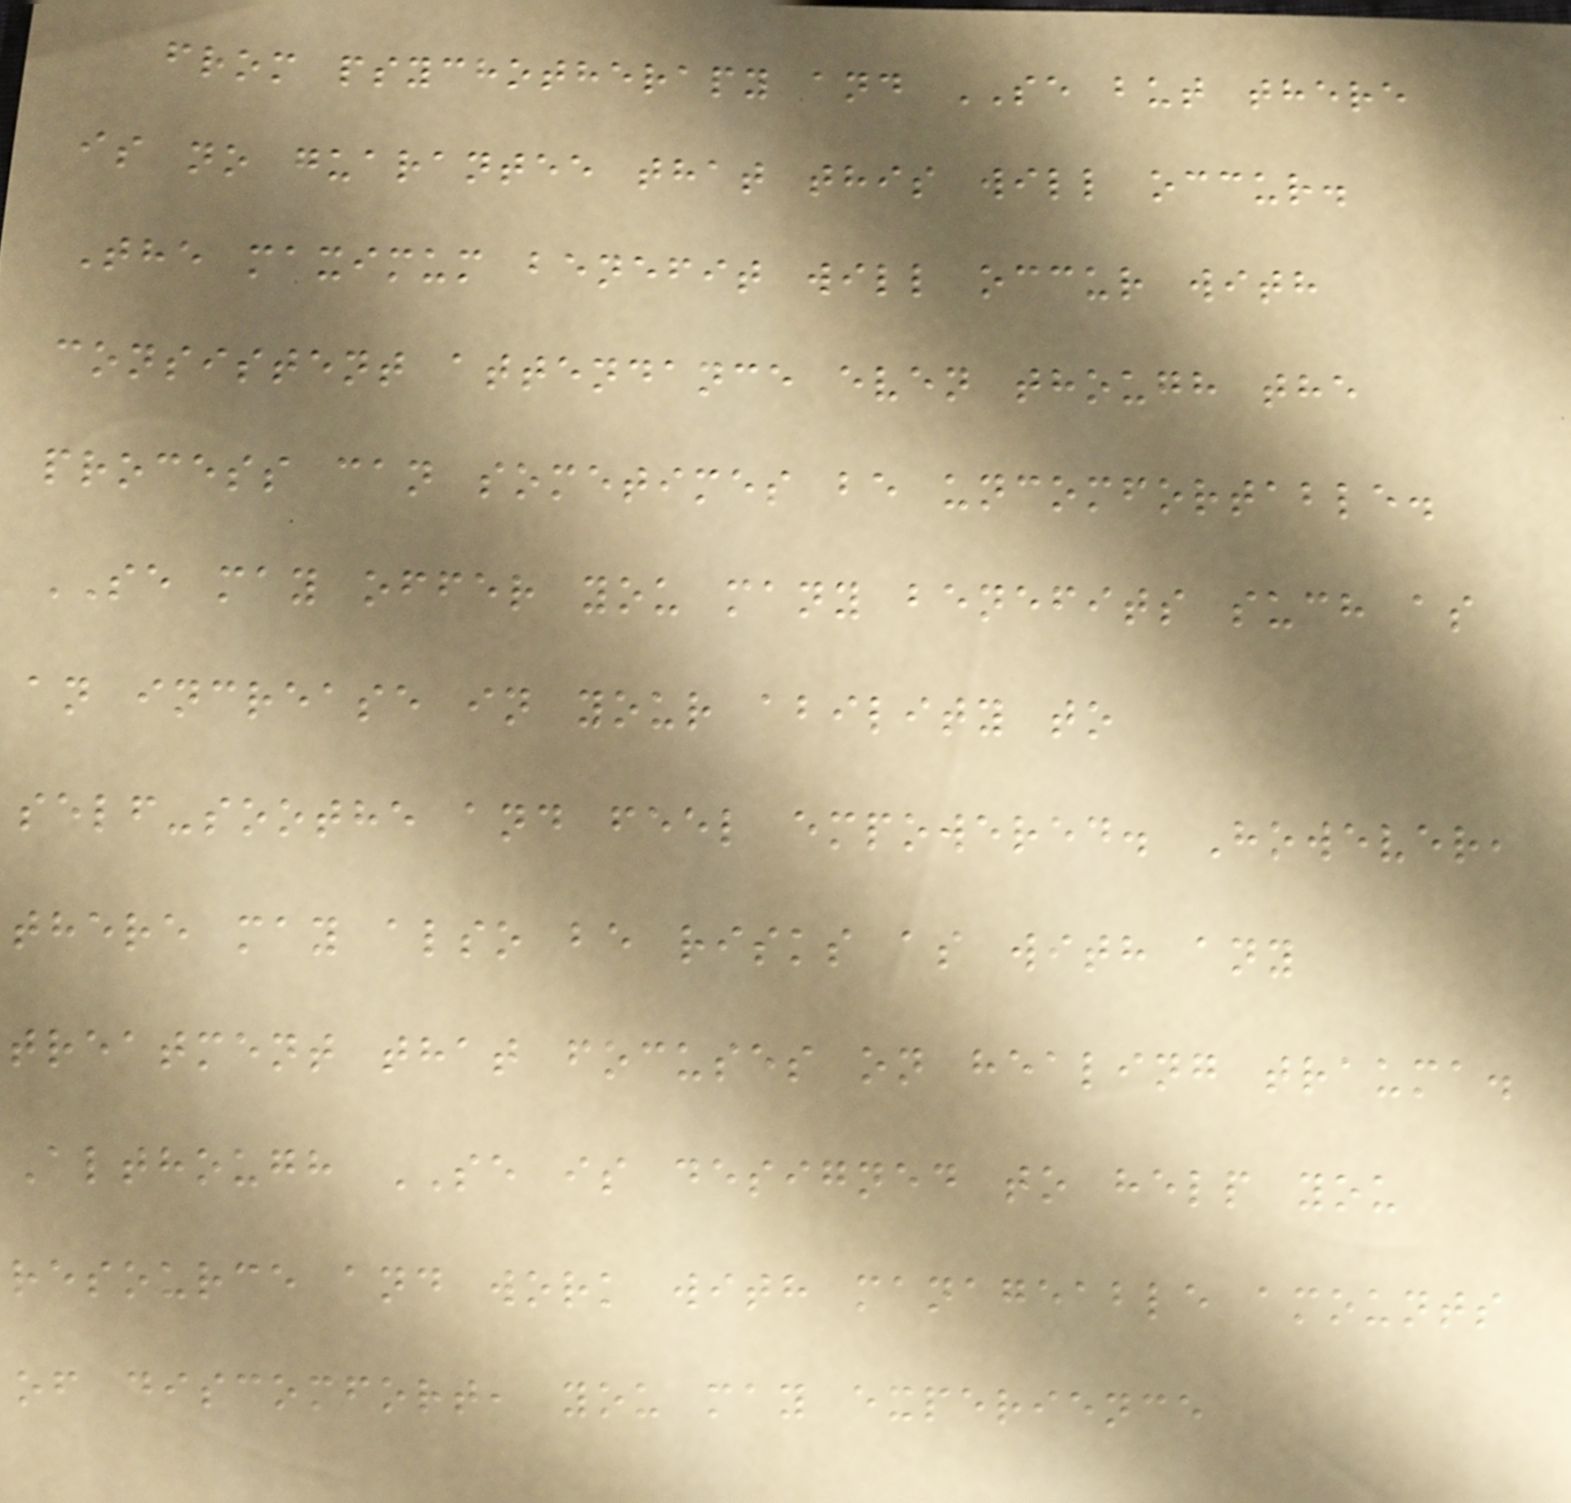from psychotherapy and SE but there
is no guarantee that this will occur.
The maximum benefit will occur with
consistent attendance even though the
process can sometimes be uncomfortable.
SE may offer you many benefits such as
an increase in your ability to
self-soothe and feel empowered. However,
there may also be risks as with any
treatment that focuses on healing trauma.
Although SE is designed to help you
resource and work with manageable amounts
of discomfort, you may experience
